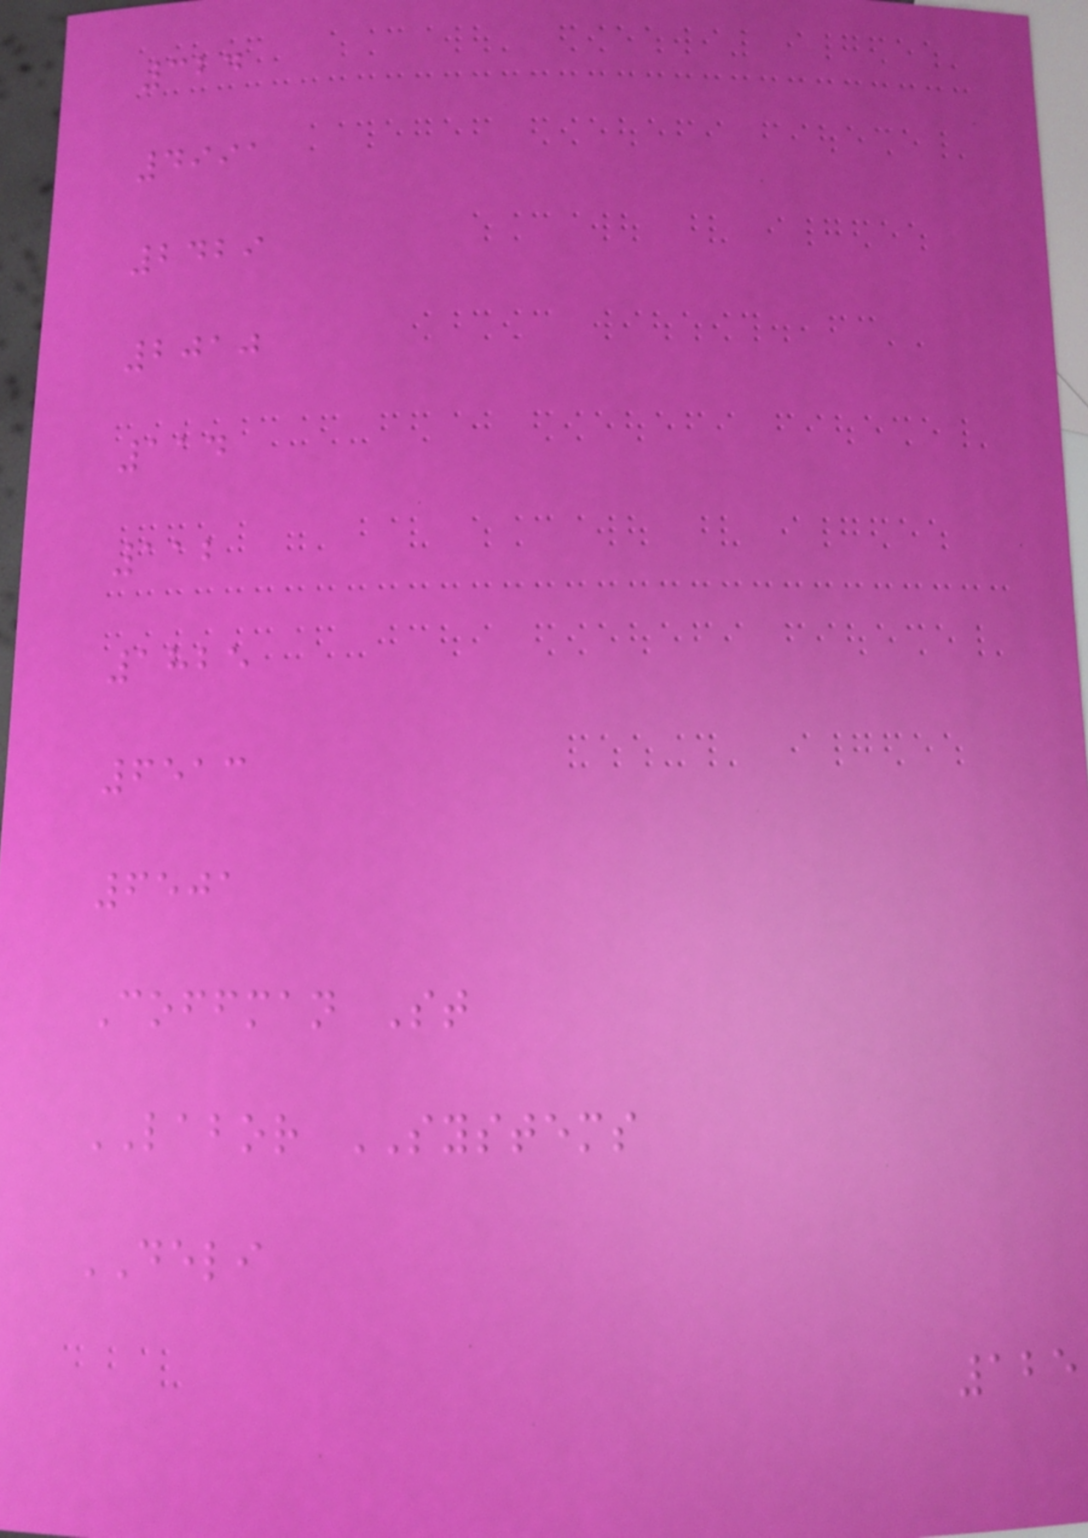324
4991
2429
2010
114
112
1825
6513
6501
Coffman St
LABOR SYSTEMS
DELI
125
